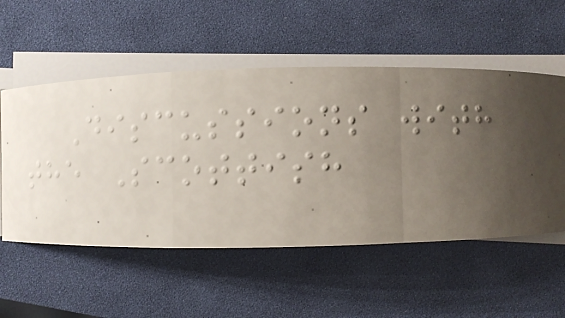Discussions with
the Scottish
